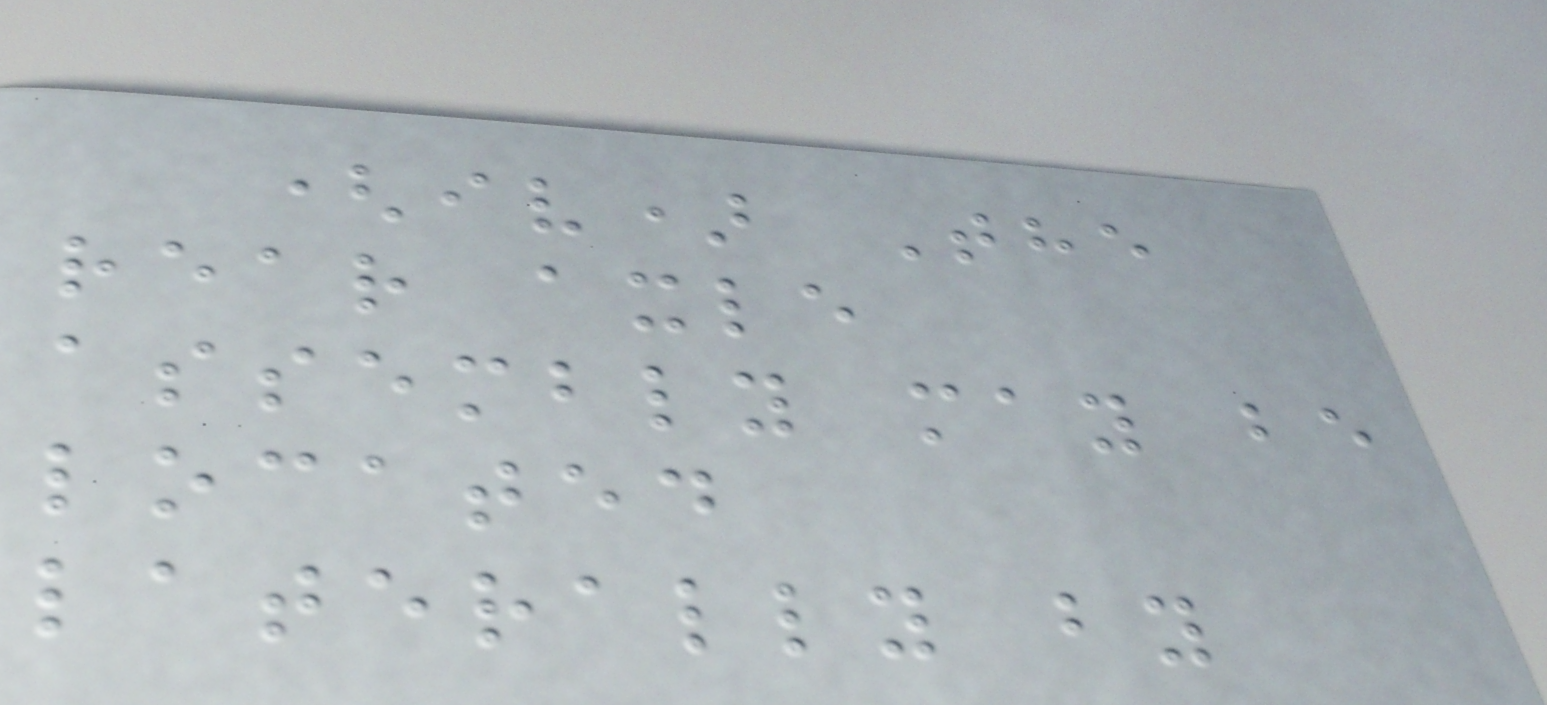(iv) The
rear axle
assembly may be
located
laterally by
